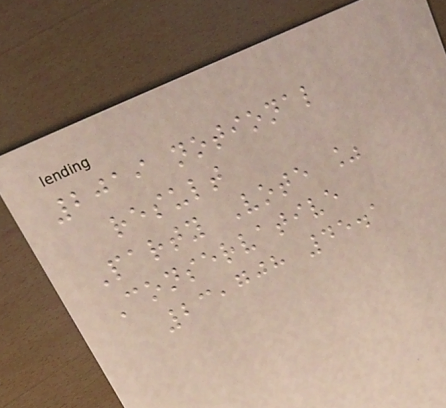2019 notional
result
Party Vote %
Conservative
23,708 45.1
